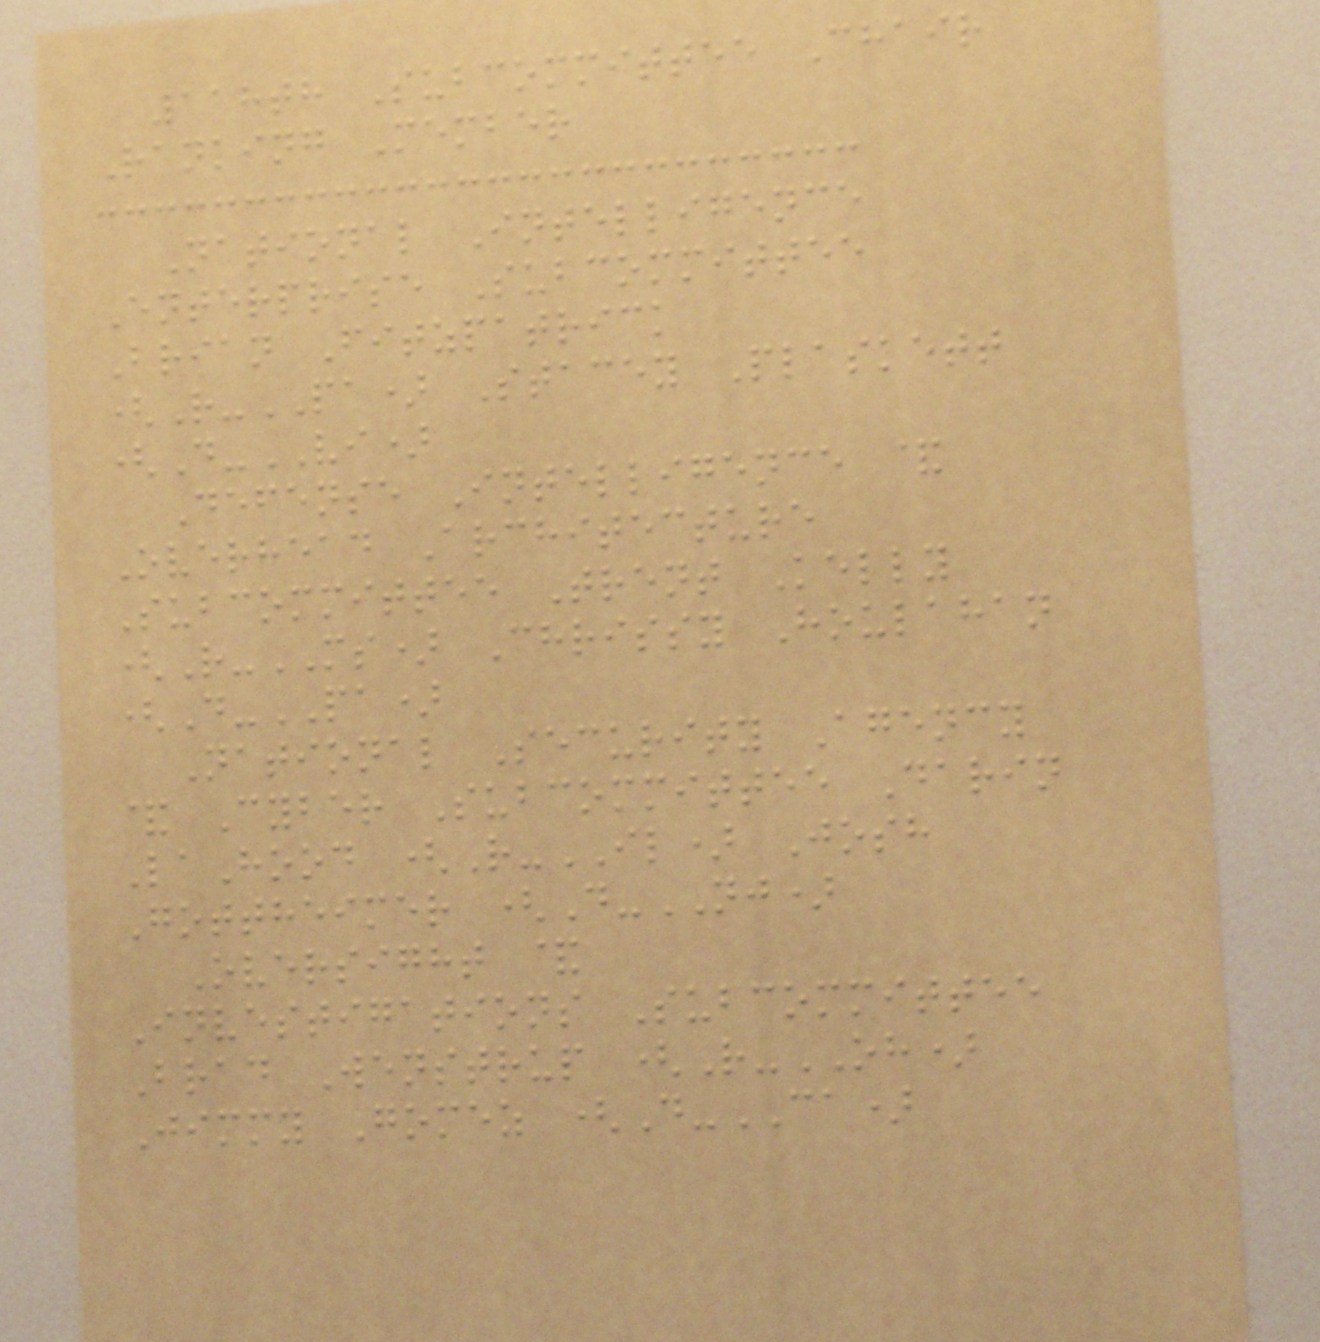118th Subcommittee Chair
Ranking Member
National Intelligence
Enterprise Subcommittee
Brian Fitzpatrick
(R-PA) Stacey Plaskett
(D-VI)
Defense Intelligence &
Overhead Architecture
Subcommittee Trent Kelly
(R-MS) Chrissy Houlahan
(D-PA)
National Security Agency
& Cyber Subcommittee Darin
LaHood (R-IL) Josh
Gottheimer (D-NJ)
Oversight &
Investigations Subcommittee
Brad Wenstrup (R-OH)
Jimmy Gomez (D-CA)
